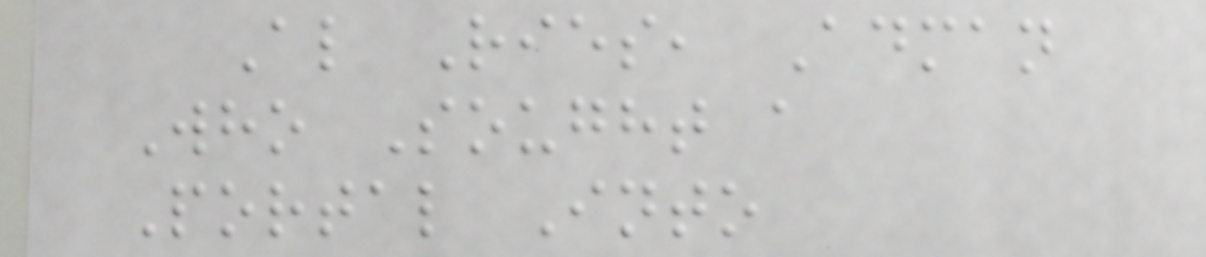Al Ries, Adman
Who Sought a
Portal Into
